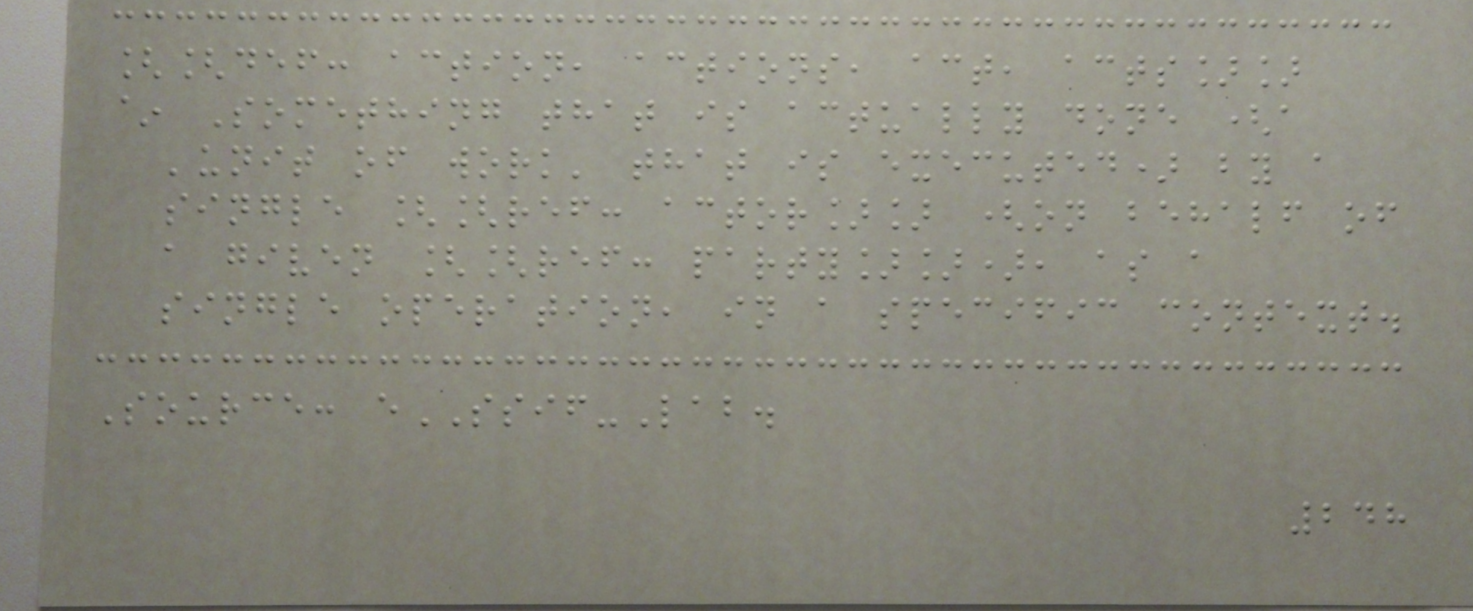[[def: action, actions, act, acts]]
~ Something that is actually done (a
'unit of work' that is executed) by a
single [[ref: actor]] (on behalf of
a given [[ref: party]]), as a
single operation, in a specific context.
Source: eSSIF-Lab.
248
